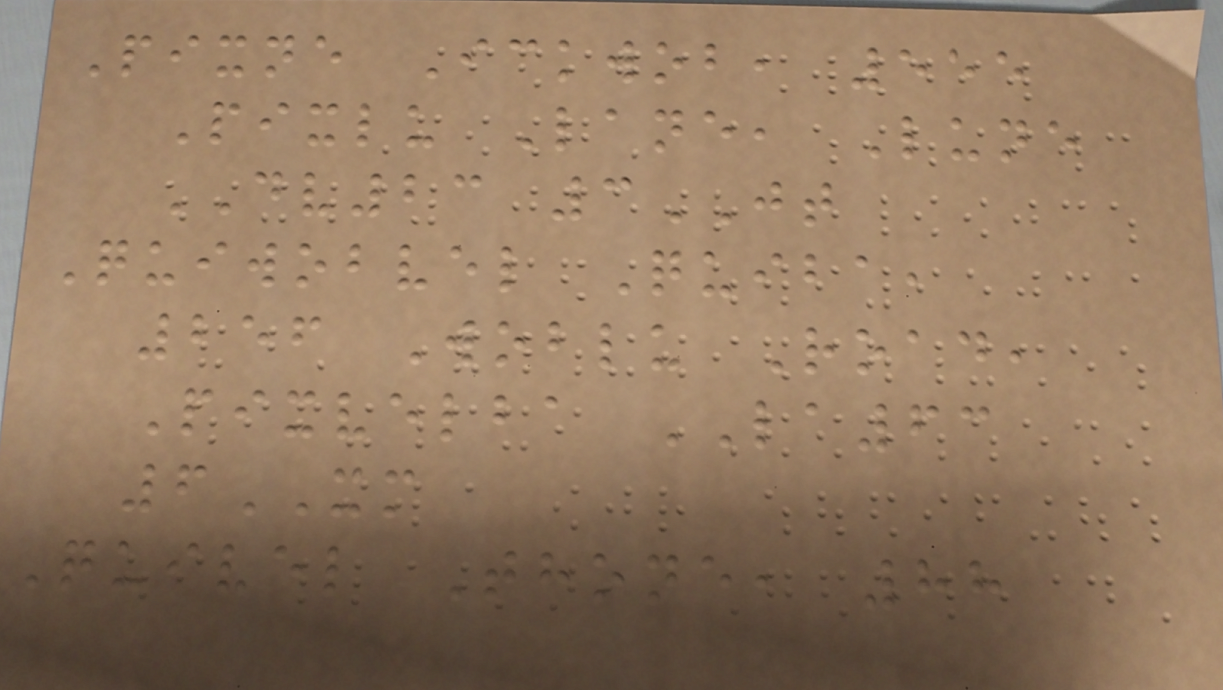Pixne Ickwob, 555
Pixlu Lane, Lune
DV23 3JT
Quiwobvel Quiba,
256 Woblu Road,
Pixvelba LA63
6XM
Quivel Thone, 88
